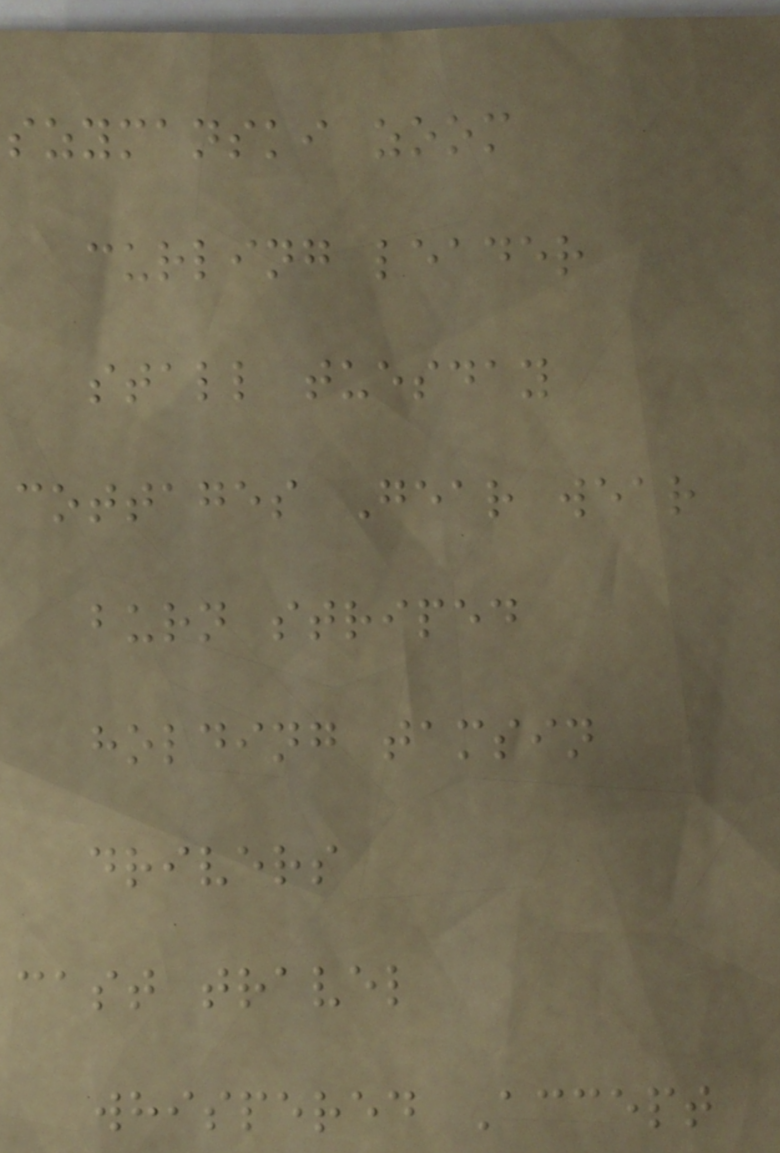szymanski zoom
curling leader
stall tuesday
cottages Gear wear
burn striped
holding tamsin
drivers
cast travel
whispered Accept
